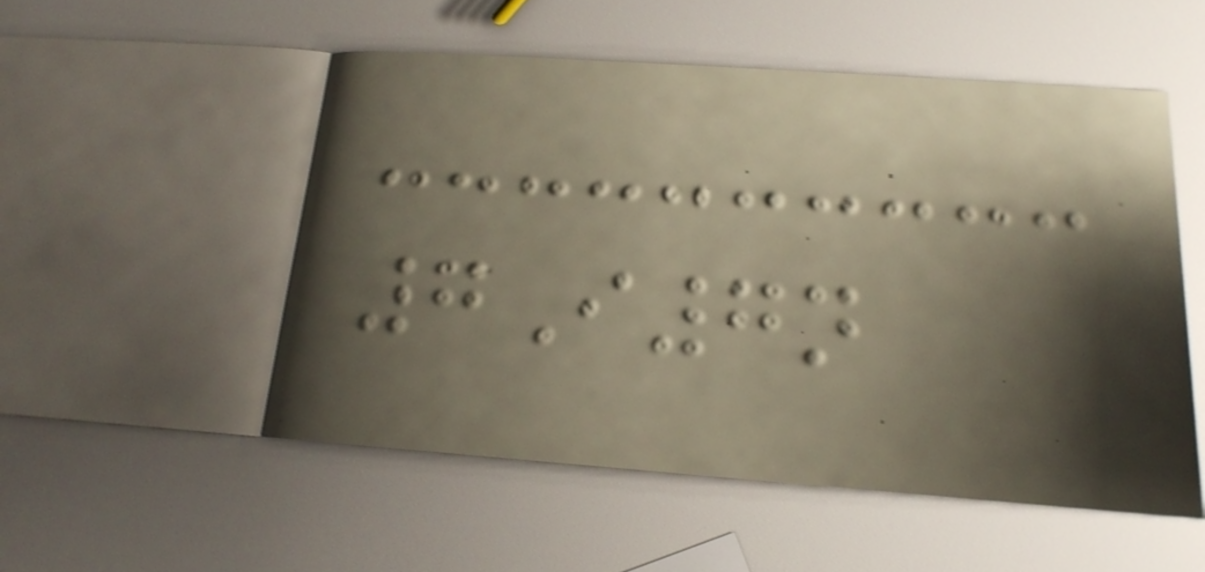7I7n
